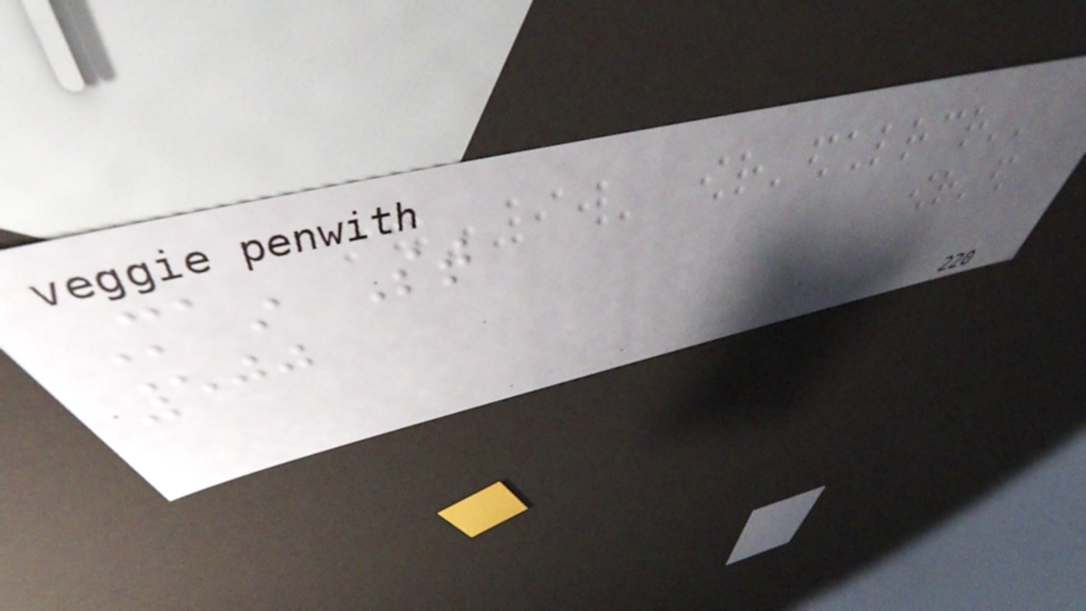Main St
500
